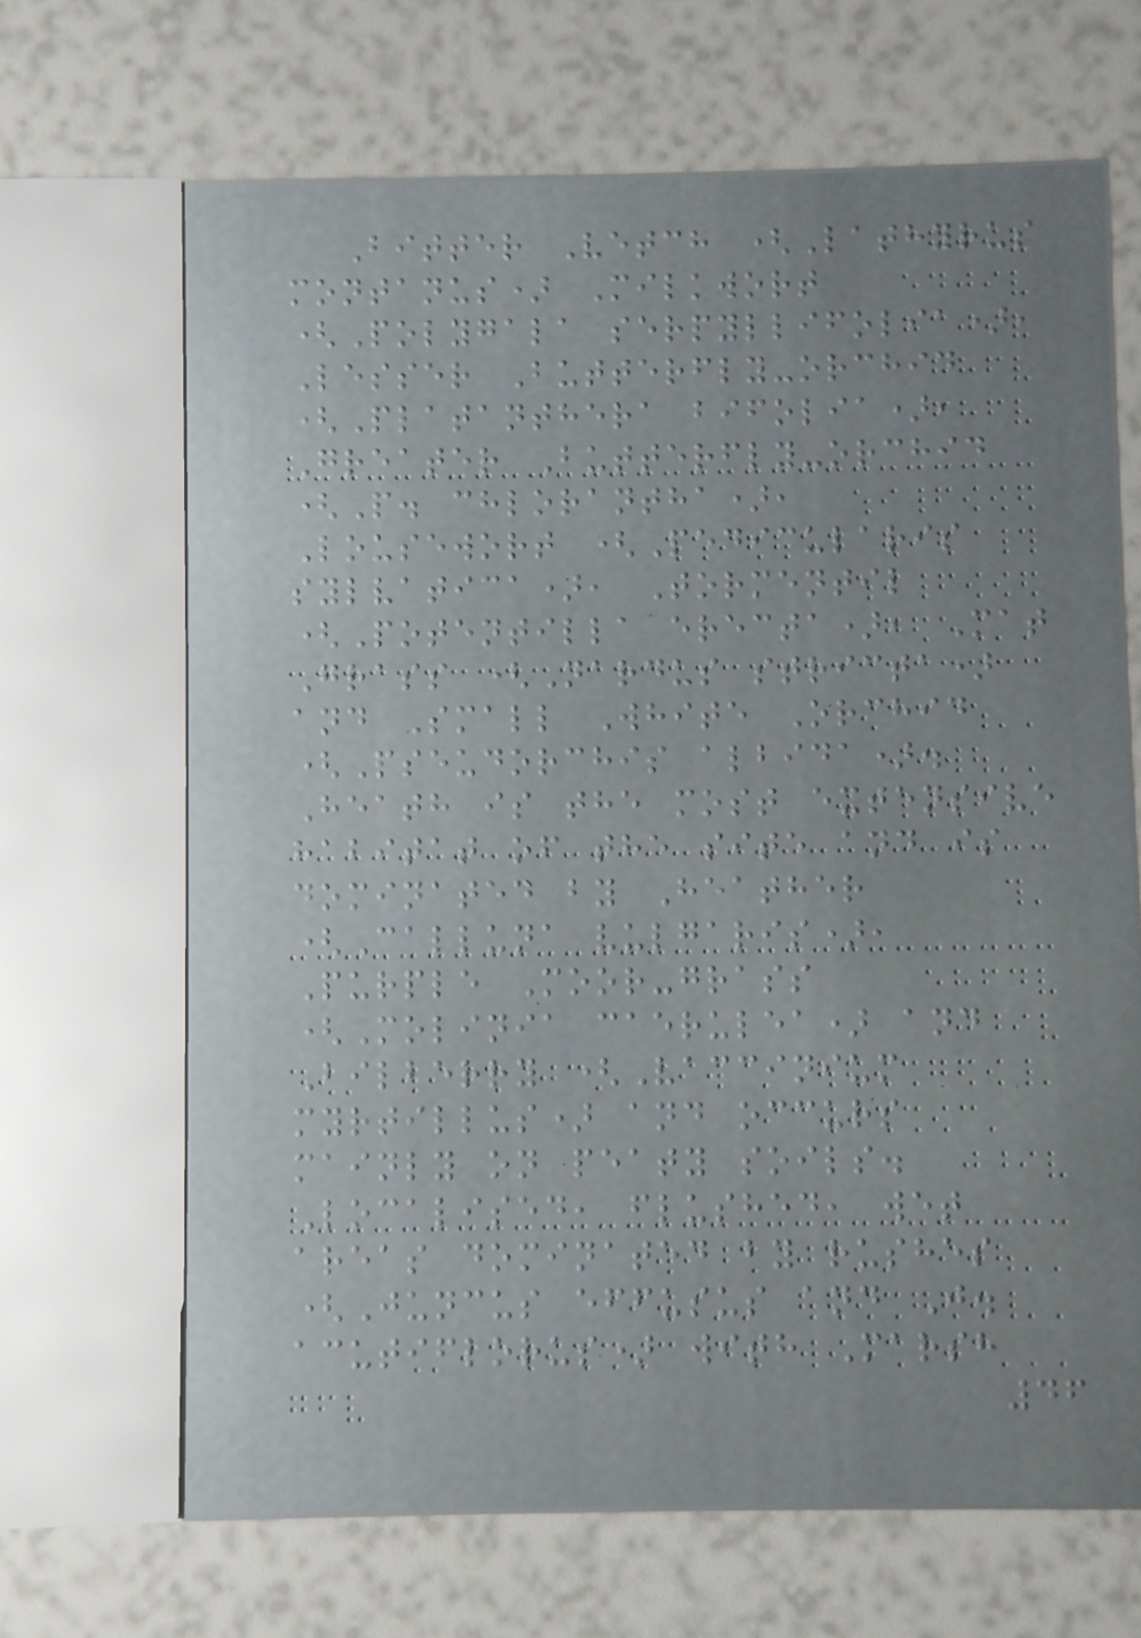Bitter Vetch (Lathyrus
montanus) Milkwort
(Polygala serpyllifolia),
Lesser Butterfly-orchid
(Platanthera bifolia),
Greater Butterfly-orchid
(P. chlorantha),
Lousewort (Pedicularis
sylvatica), Tormentil
(Potentilla erecta), Mat
Grass (Nardus stricta)
and Small White Orchid
(Pseudorchis albida).
Heath is the most extensive
habitat of the site and is
dominated by Heather
(Calluna vulgaris),
Purple Moor-grass
(Molinia caerulea) and
Bilberry (Vaccinium
myrtillus) and occurs
mainly on peaty soils.
Localised, flushed, wet
areas dominated by rushes
(Juncus effusus and J.
acutiflorus) with Marsh
46
